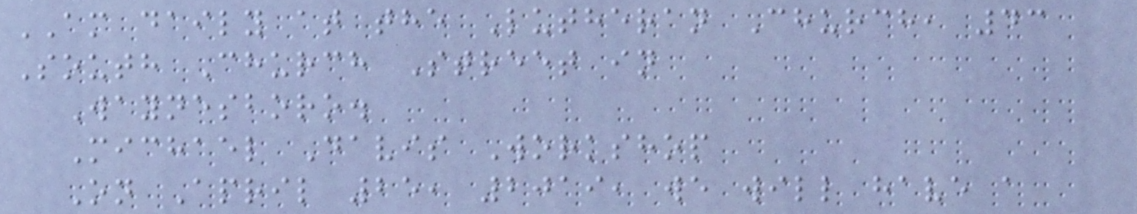AM daily at the Lutheran Church, 43
South Church Street in
Waynesboro.
Michael Davis Workshop
On April 25, 2019, we will have a
